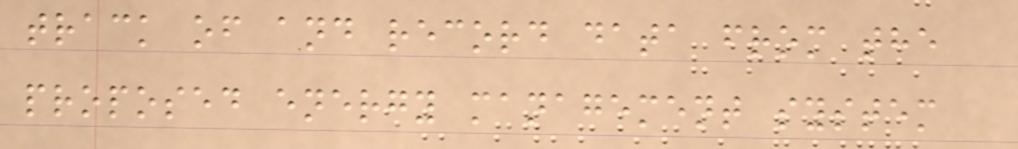track of and record data from the
proposed energy management system
